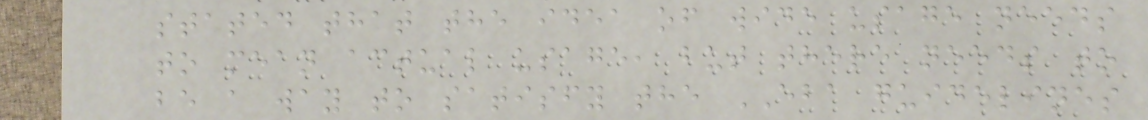stated that the idea of wide usage needs
to mean actual usage, but there needs to
be a way to satisfy the EBA guidelines
